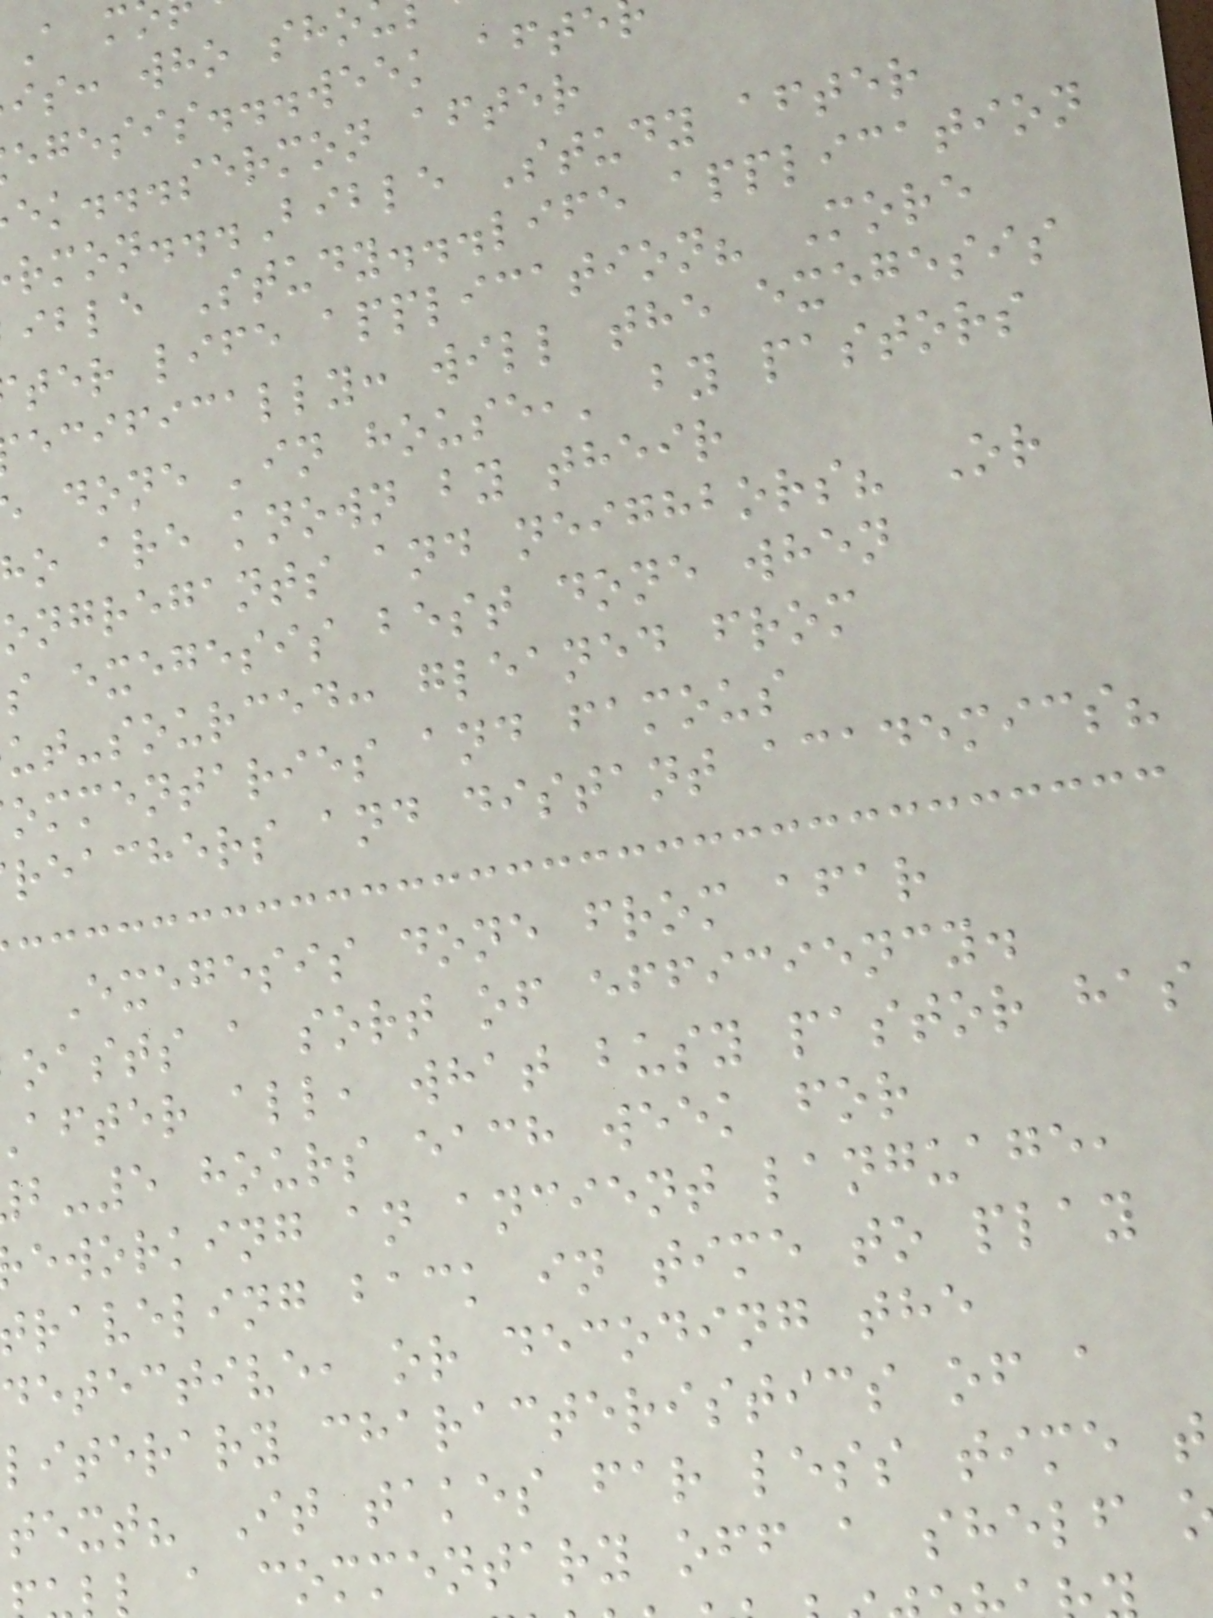is: who sho
egesis...week afte
ek...sermon after
rmon...Bible Study after
ible Study...life application
ter life application? More
ecifically: will the exegesis
done 'in house,' by pastors
o are known by their
ongregants and neighbors? Or
s exegesis best done when
ut-sourced: gleaned from
ommentaries and famous
reachers and distant academics?
Exegesis done from afar
oasts a sort of efficiency.
after all, what busy pastor has
-5 hours each week for
eworking an ancient language,
raveling back in time to play
detective, or decoding the
literary characteristics of a
text? It takes far less time t
a commentary off a shelf
